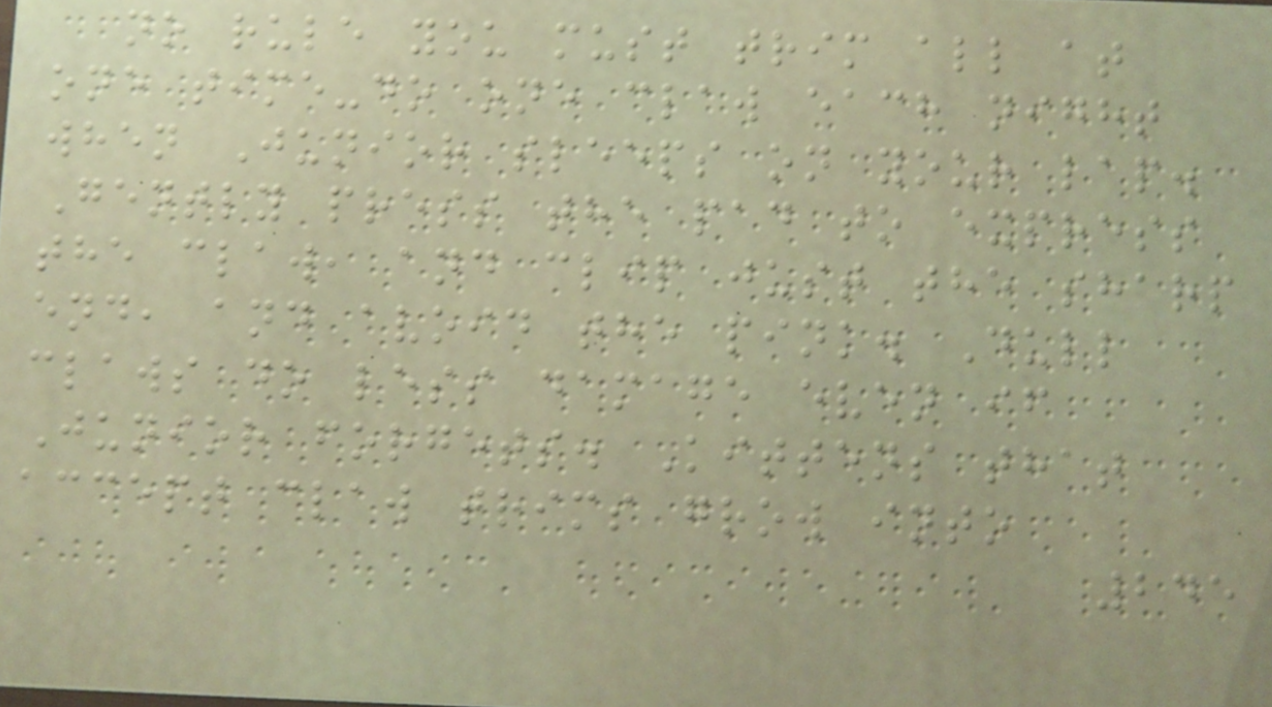no rule you must trim all at
one time-do one claw each night
when Junior sleeps on your lap.
Gently press the pad to express
the claw, and clip just the sharp
end, and avoid the pink. Dull
claws do less damage even if
Junior forgets. Kittens that
accept claw trims grow into
245
